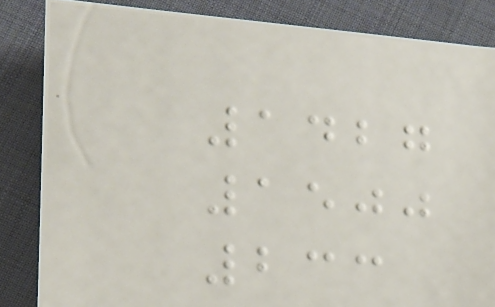1427
1500
233
